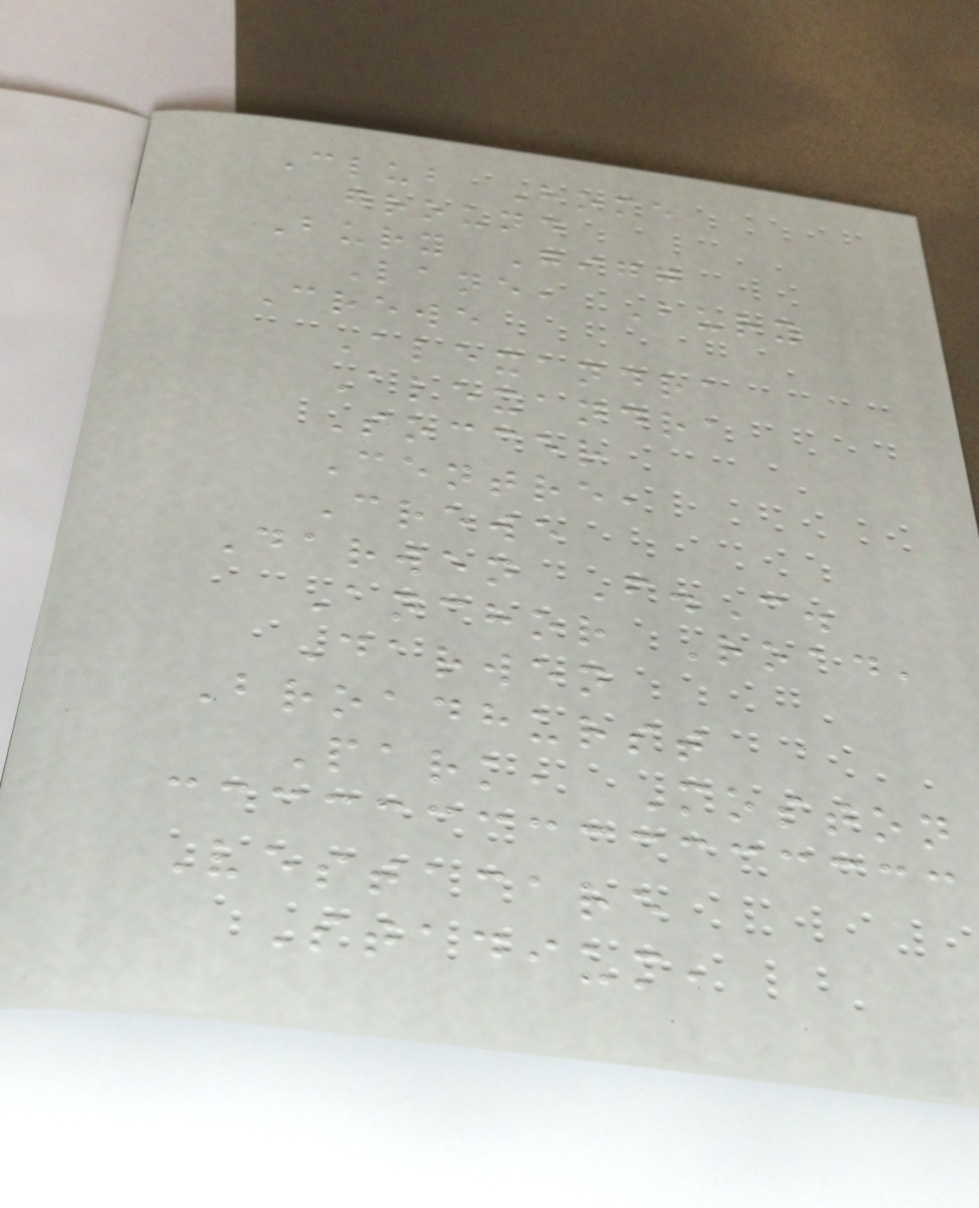Club Home
ground
Bury Gigg
Lane, Bury
Crewe
Alexandra
Alexandra
Soccer
Centre,
Crewe
Darwen F.C.
Anchor Road,
Darwen
Broadhurst
Park, Moston
Vestacare
Stadium,
